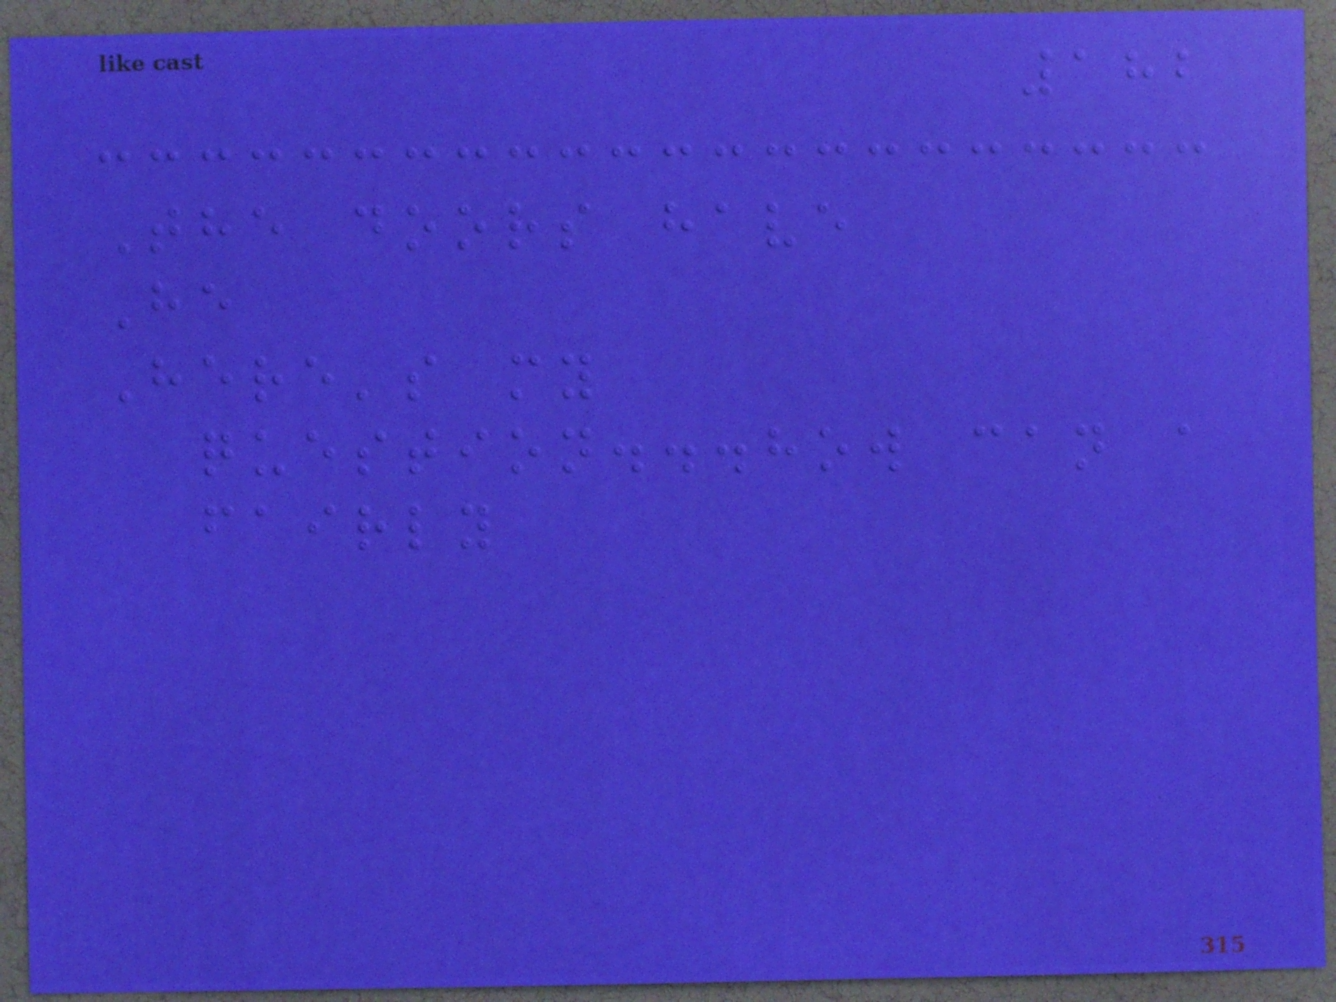182
The doors have
He
Here's my
question...how can a
fairly
